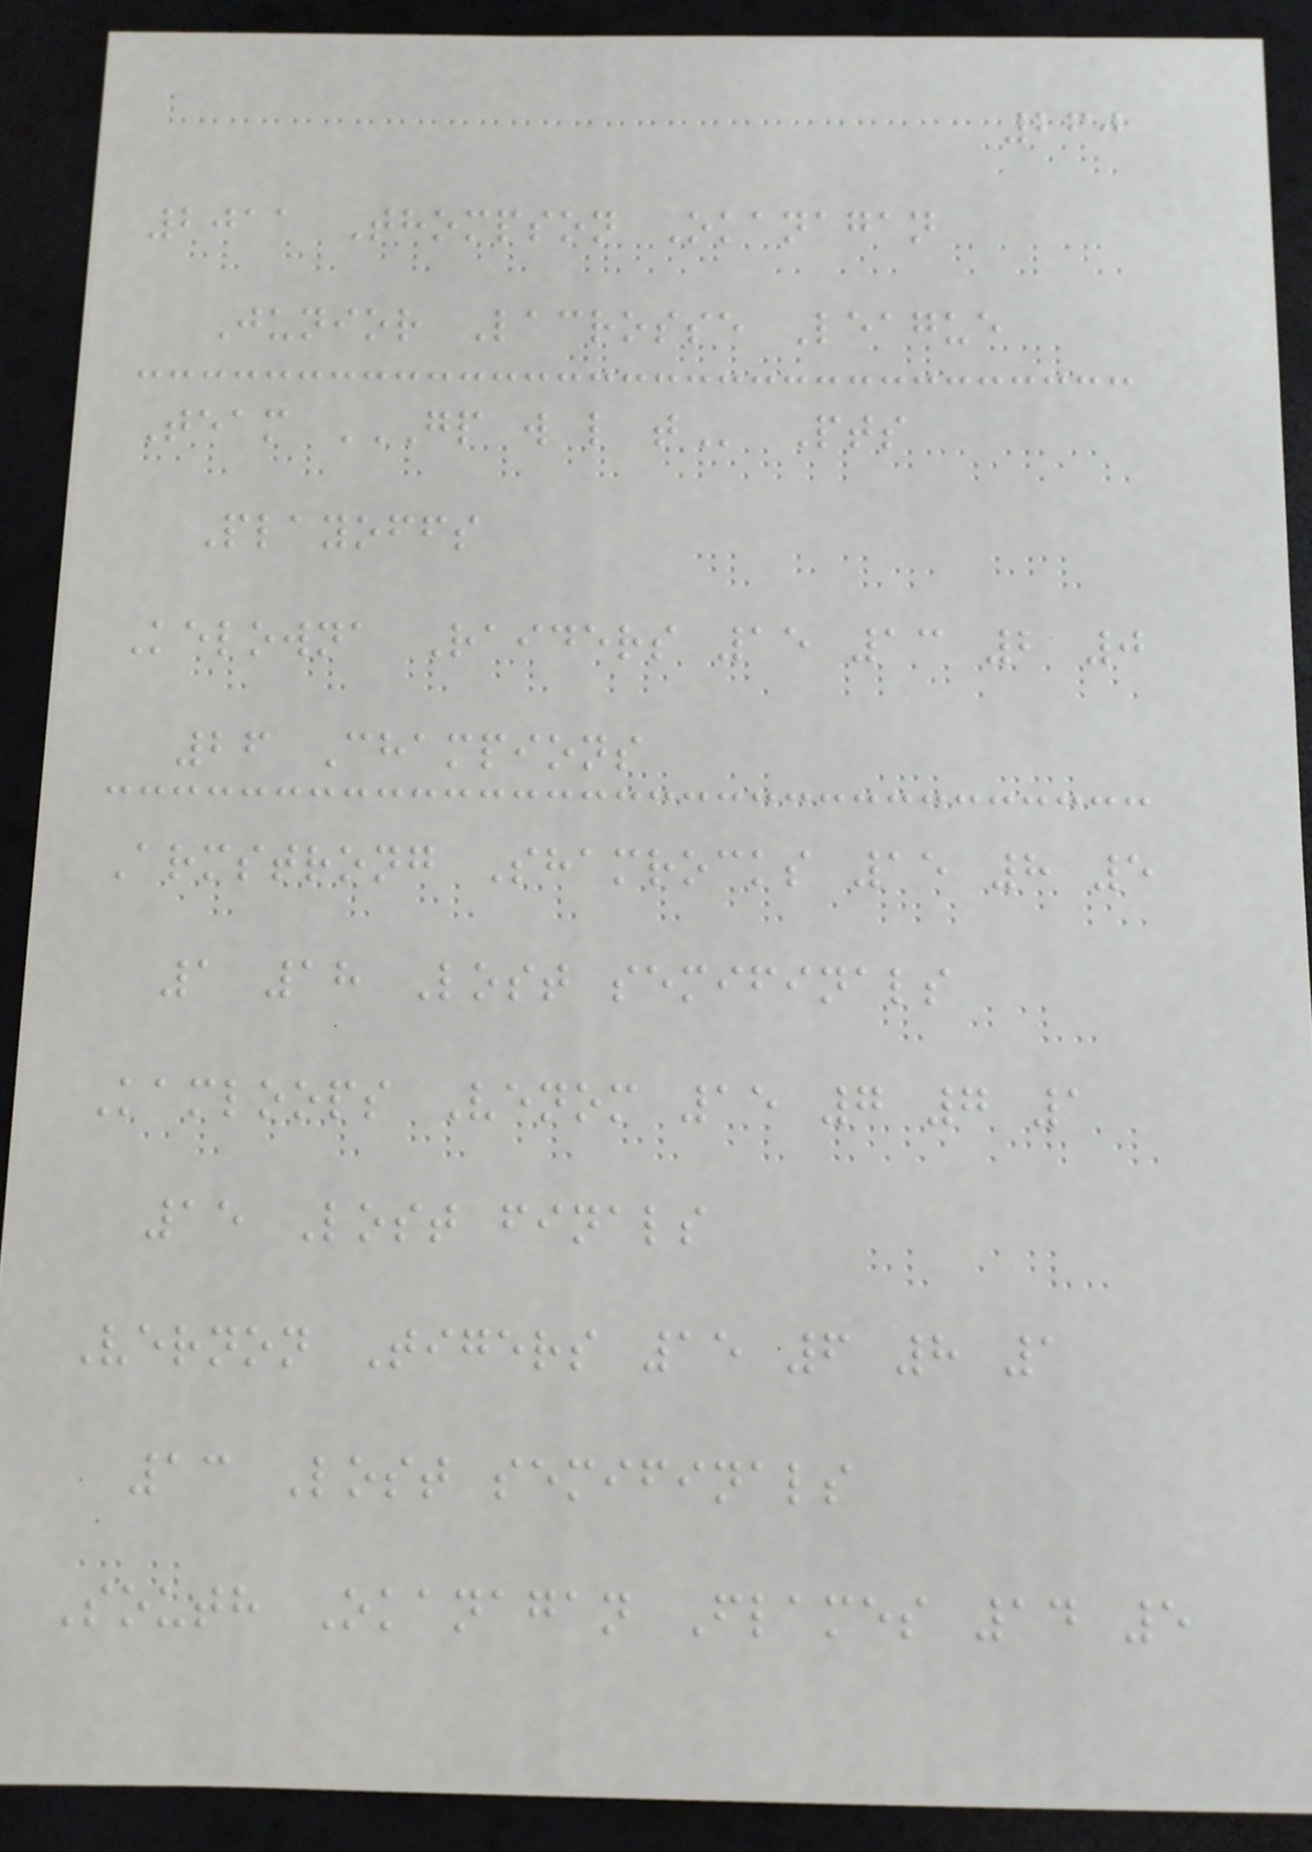260
2011 Thompson Okanagan
Junior Lacrosse League
Team GP W L T Pts
Playoffs
Kelowna Raiders 15 13 2 0
26 Champions
Armstrong Shamrocks 15 8 5
1 18 Lost semifinals
Kamloops Venom 15 7 7 1
15 Lost finals
Vernon Tigers 15 6 8 1
13 Lost semifinals
South Okanagan Flames 14 5
